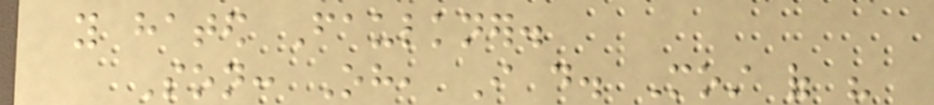you hated Faulkner.
Son: Oh, I do. Most of his
